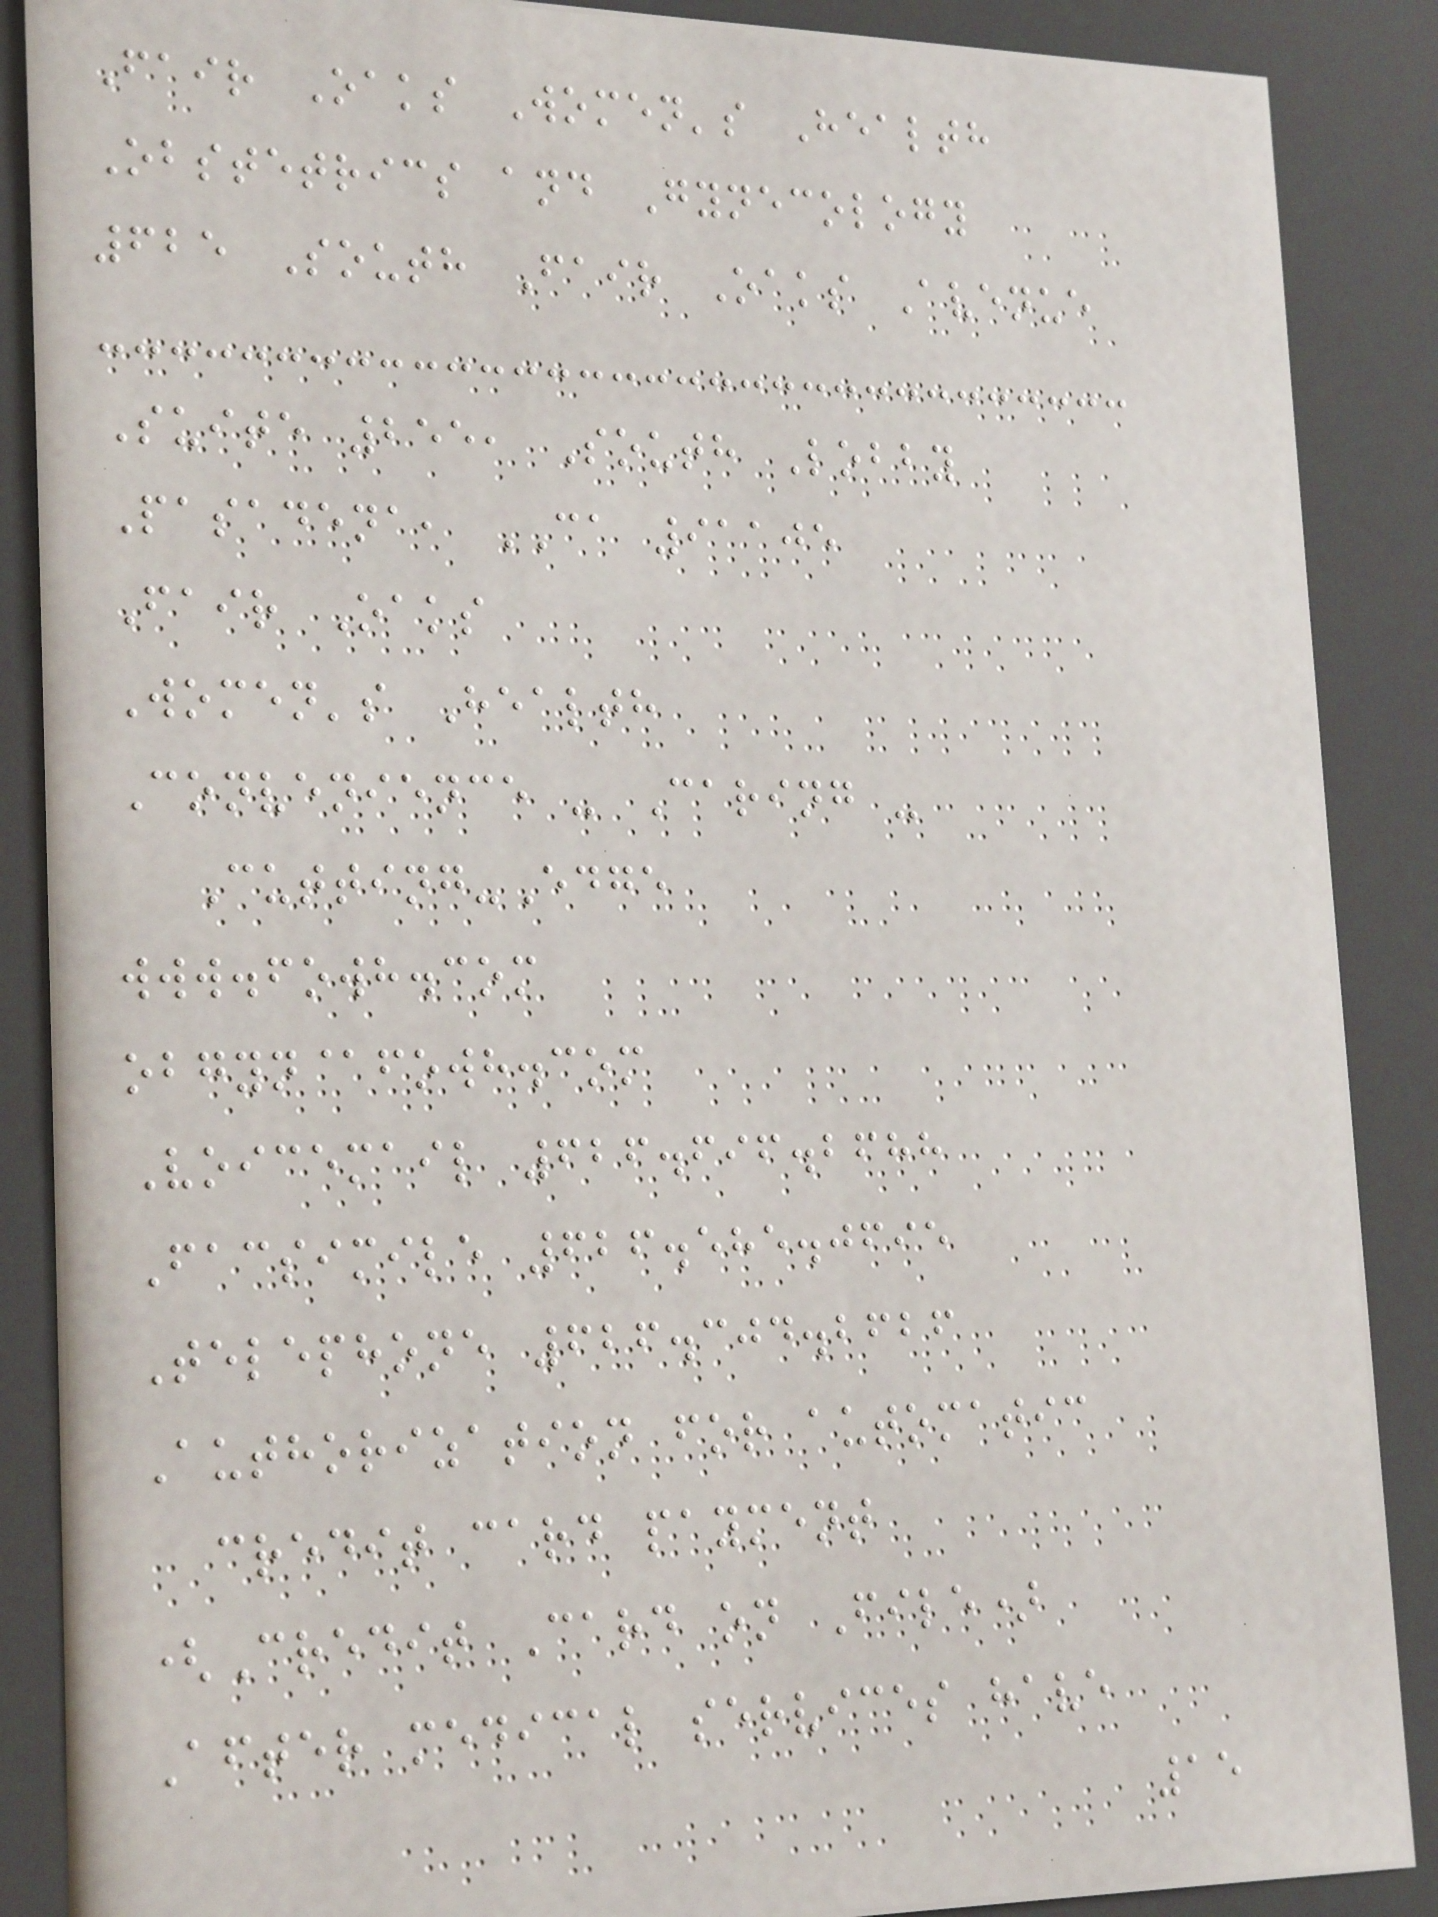Fair Oaks Women's Health
Obstetrics and Gynecology
625 South Fair Oaks Avenue
Suite 255, South Lobby
Pasadena, CA 91105
Fair Oaks
Women's Health
Convenience - Caring -
Cutting-Edge
www.fowh.com
obgyn@fowh.com
Voicemail 626.696.2688
Facsimile 626.585.0695
Telephone 626.304.2626
Authorization for automatic
credit card payment
(Credit Card on File)
After medical services have
15
